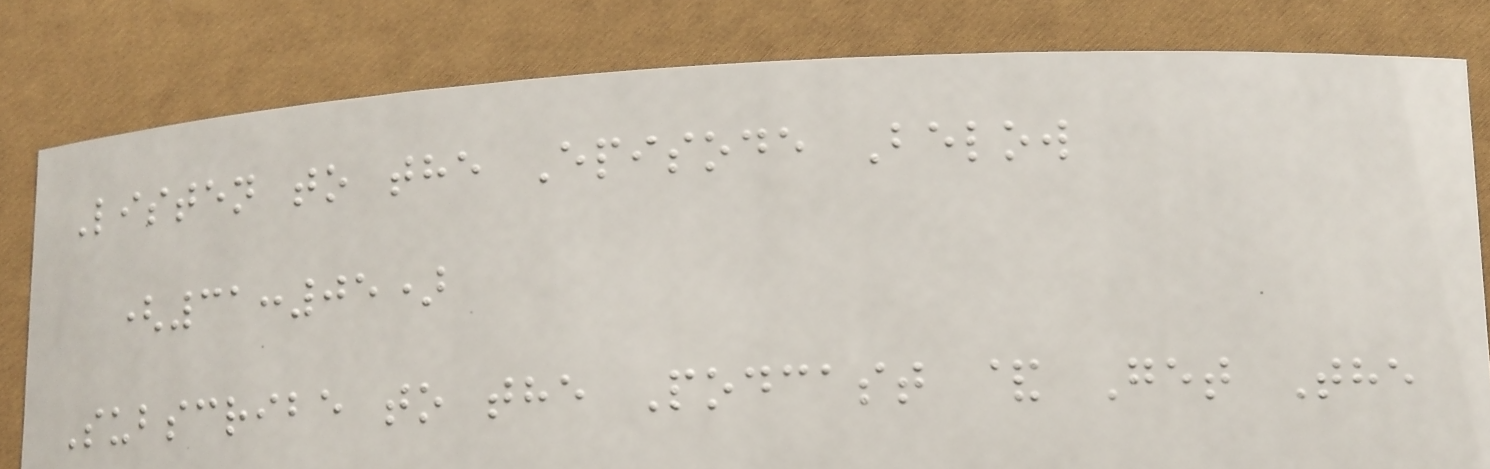Listen to the Episode Below
(31:05)
Subscribe to the Podcast & Get The
